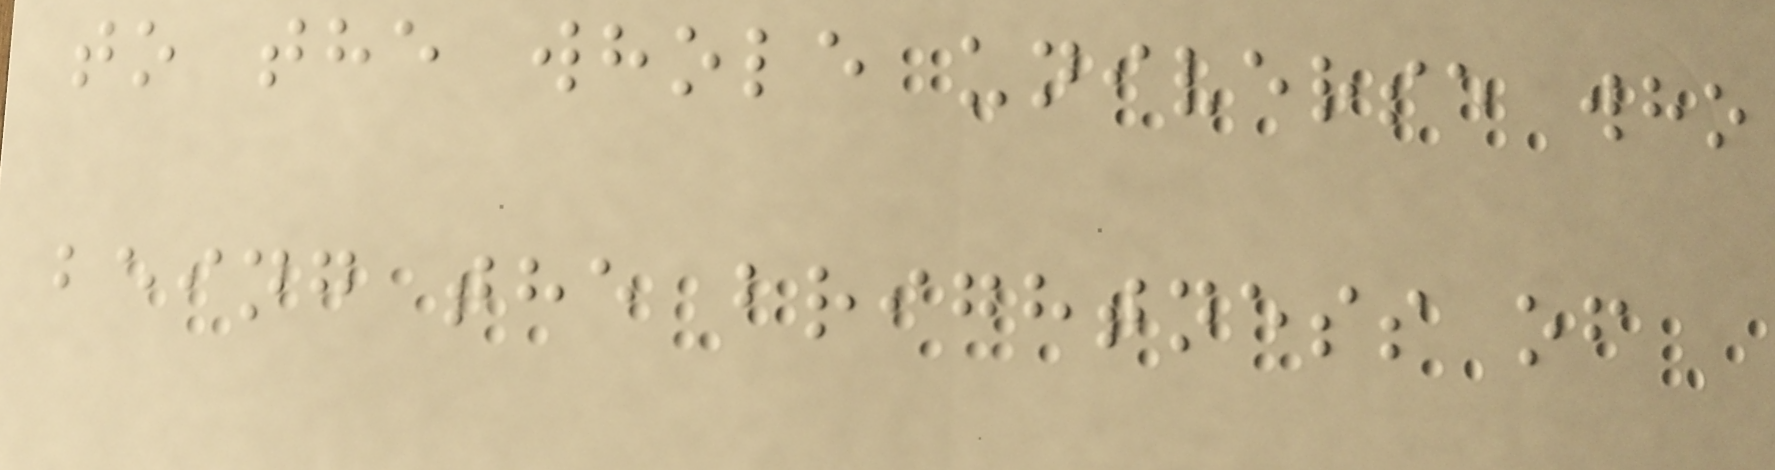to the whole universe who
being the brightness of
